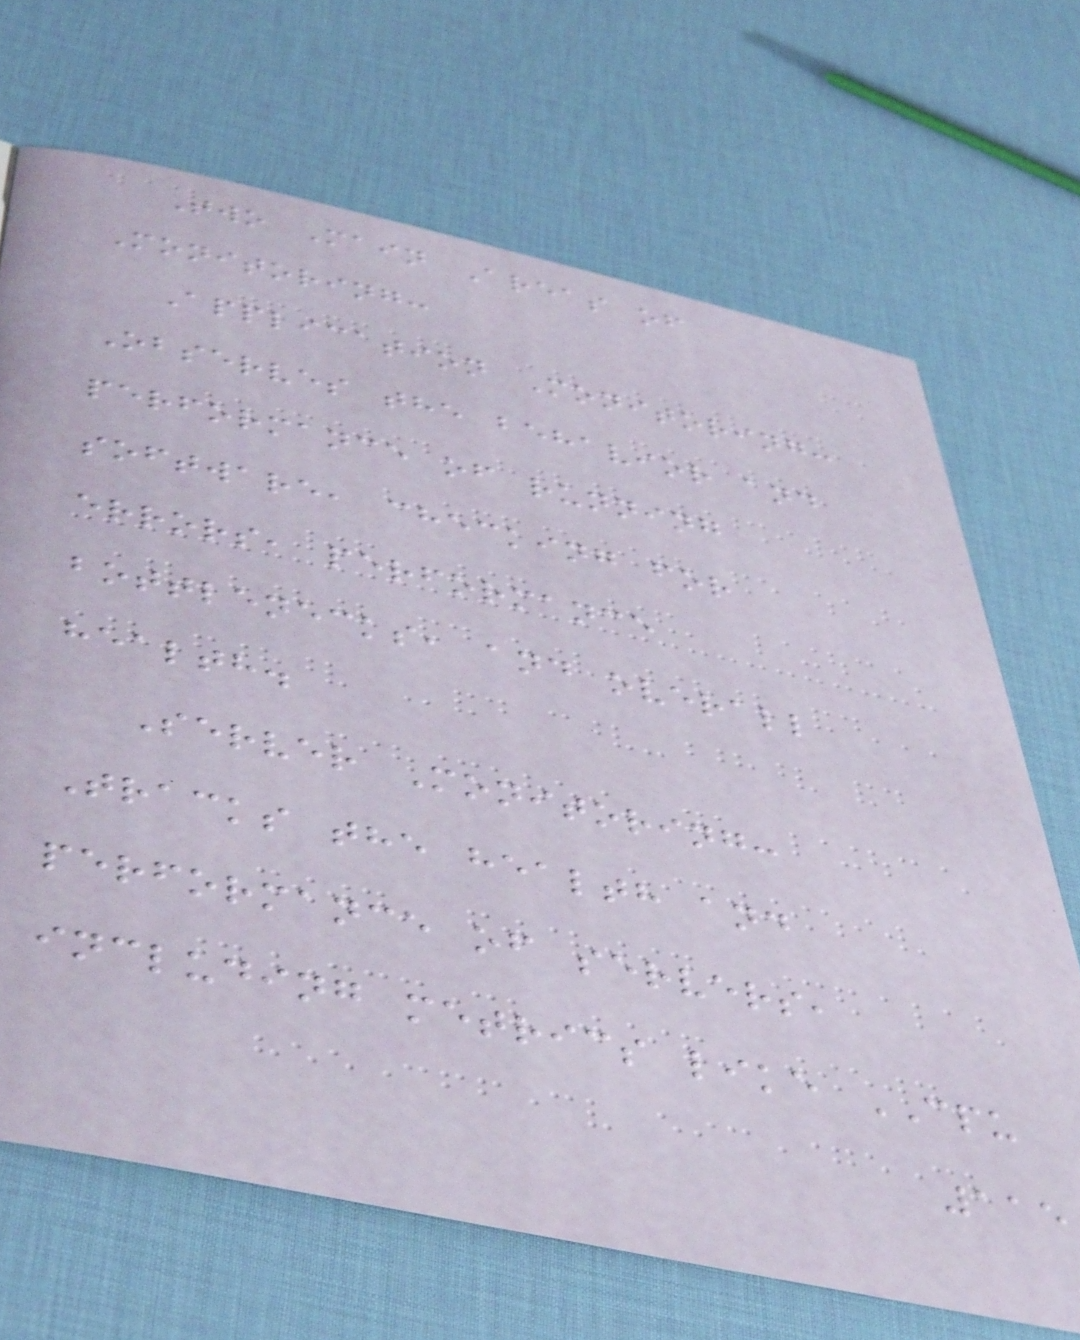Two Main Areas of
Monitoring:
Application Monitoring:
Observes the behavior and
performance of running
software, checking for
errors, performance
bottlenecks, and overall
health.
Server Monitoring:
Tracks the health and
performance of servers,
including metrics like CPU
115
